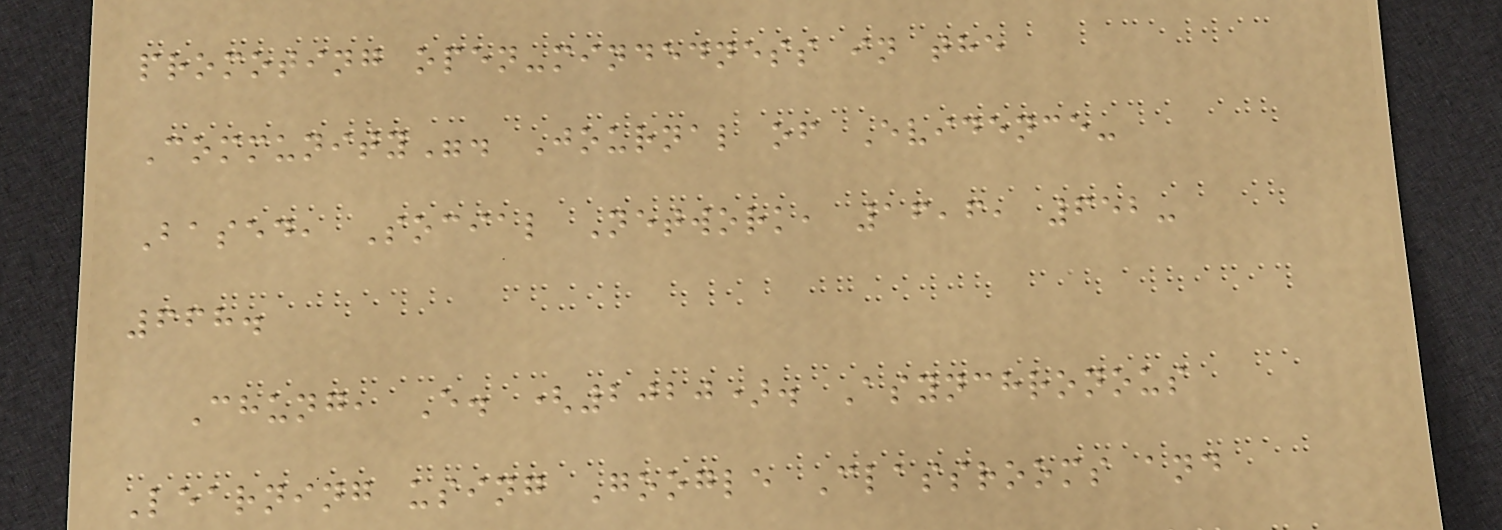promoting open-mindedness in the
Community". Journal of Evidence-
Based, Social Network, 16,6, 652-
668.
Chung, E. (2020). Asynchronous
Learning using Google Classrooms and
